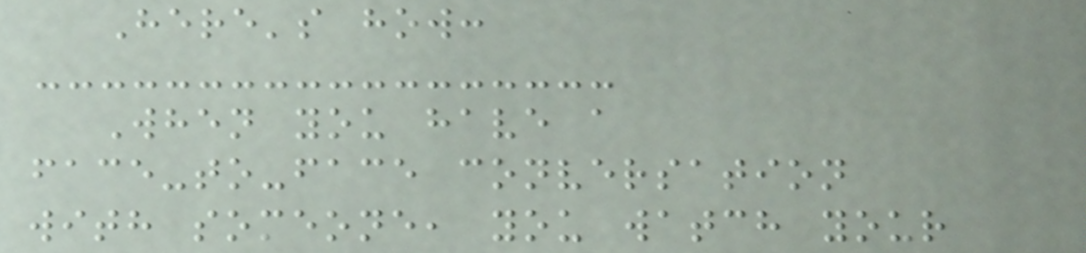Here's how:
When you have a
face-to-face conversation
with someone, you watch your
